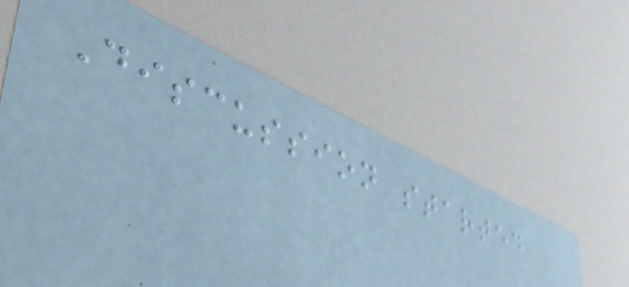Discussion started
